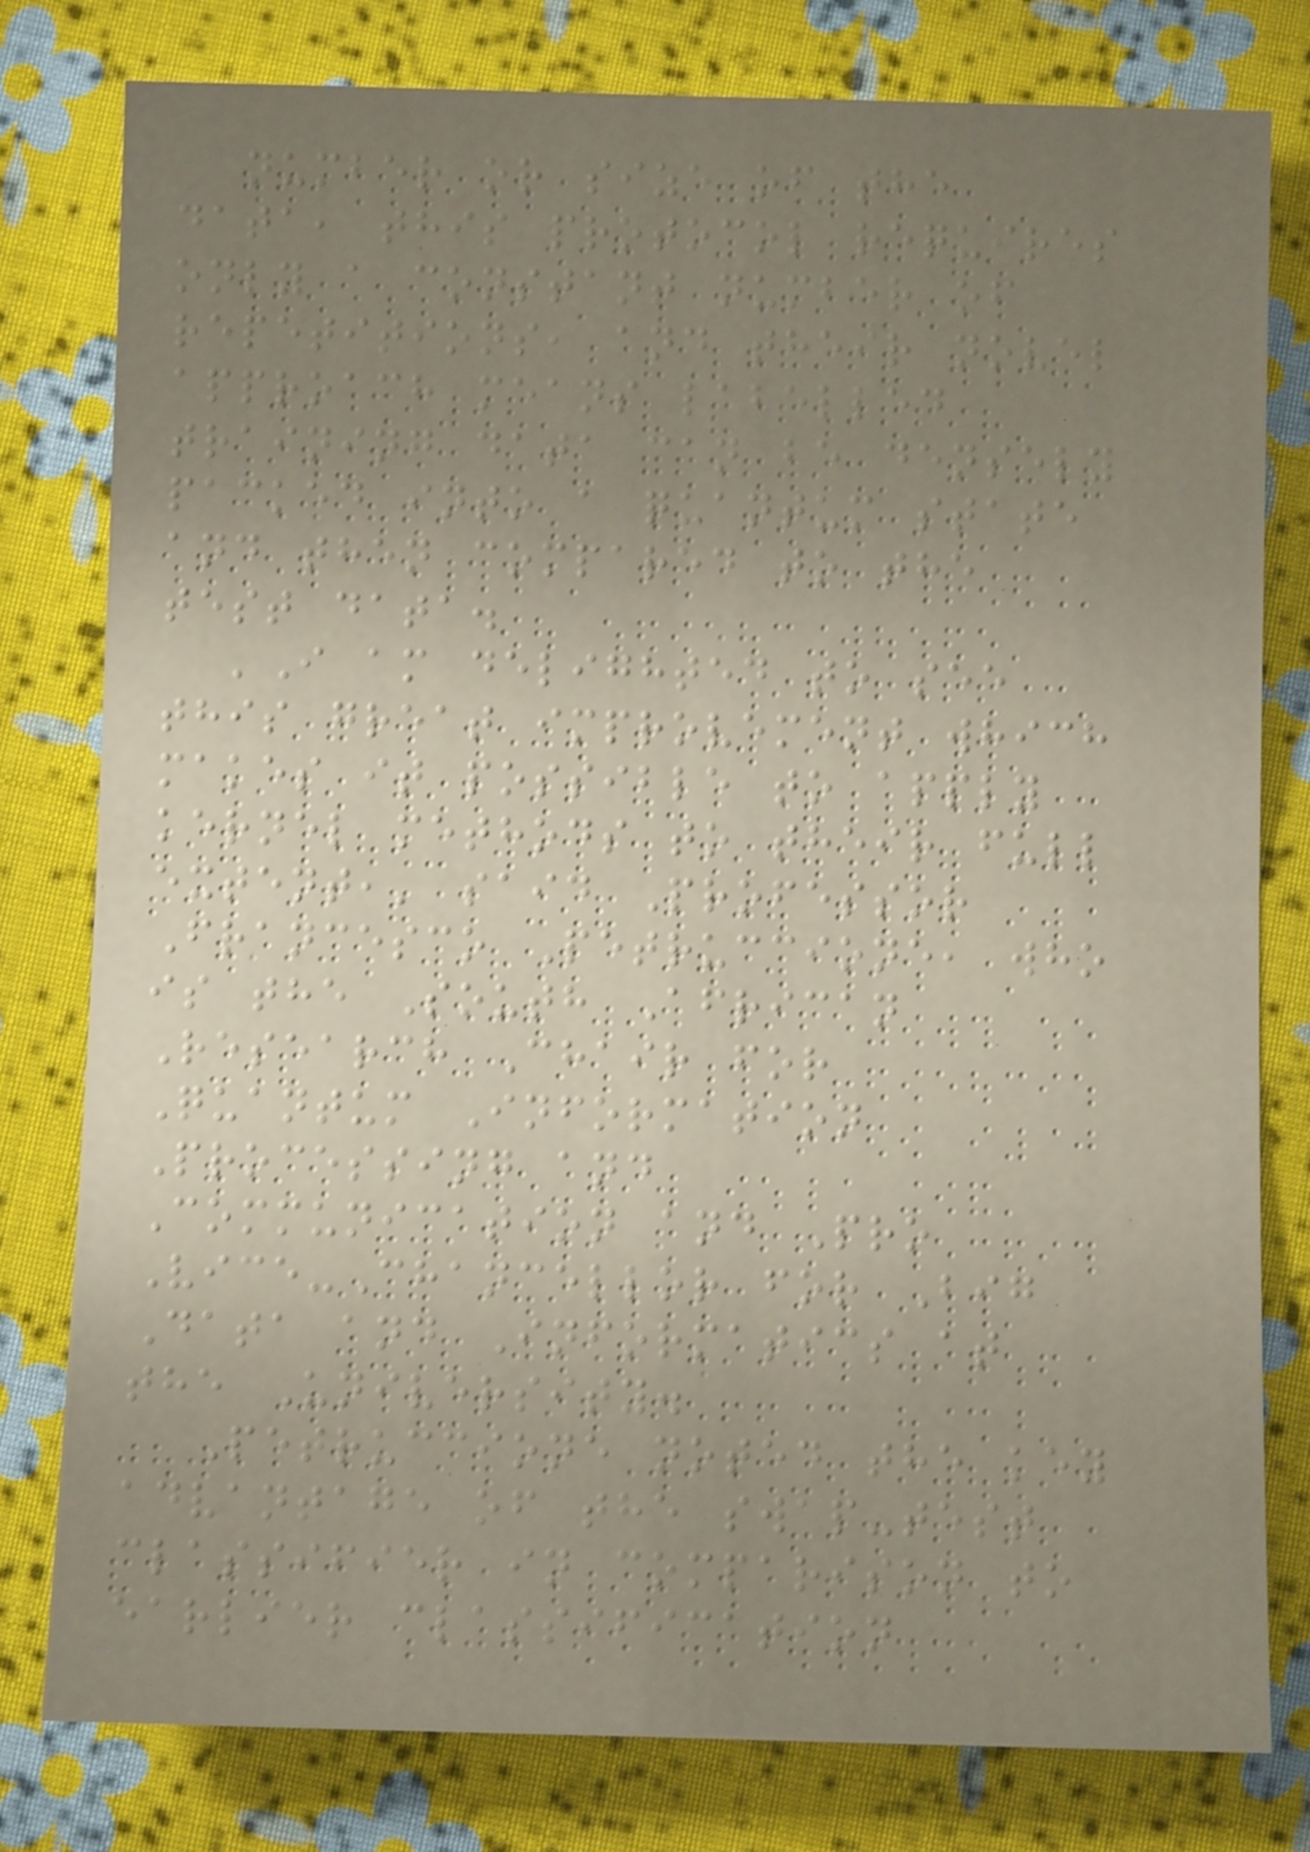number or size of the
data, this protocol requires
only a constant number of
repetitions, and their novel
approach means labelled
training data can be densely
packed into a quantum state
and then compared to the
test data.
'I am delighted to see
this great improvement which
makes it possible to apply
kernel methods to their full
extent,' said Professor
Francesco Petruccione, who
is the South African
Research Chair for
Quantum Information
Processing and
Communication and Pro
Vice-Chancellor for Big
Data and Informatics at
the University.
Petruccione noted the key
advantage of the swap-test
classifier in comparison to
earlier classification
